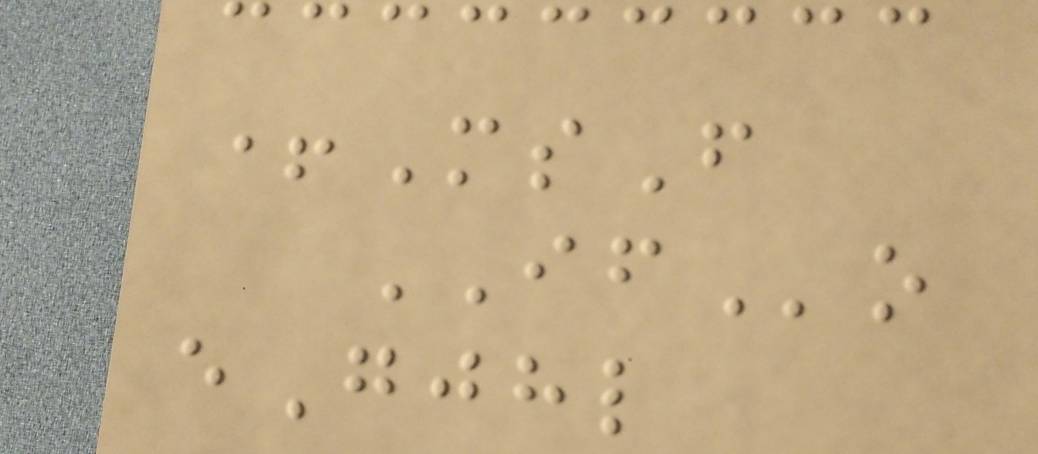+MsF
IFo
eGjhl
